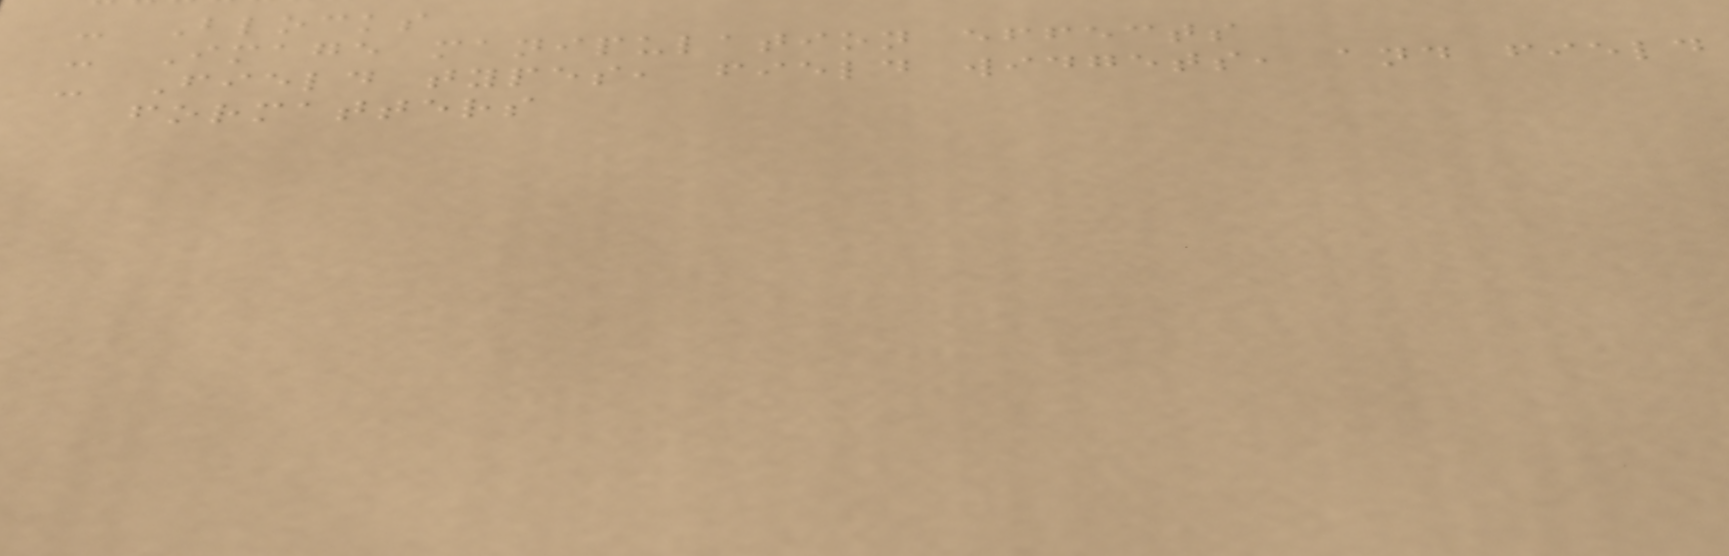- Blocks
- Image manipulation effects
- Field types, field widgets, and field
formatters
